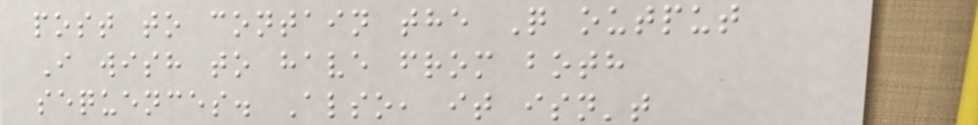post to contain the Q output
I wish to have from both
sequences. Also, it isn't
